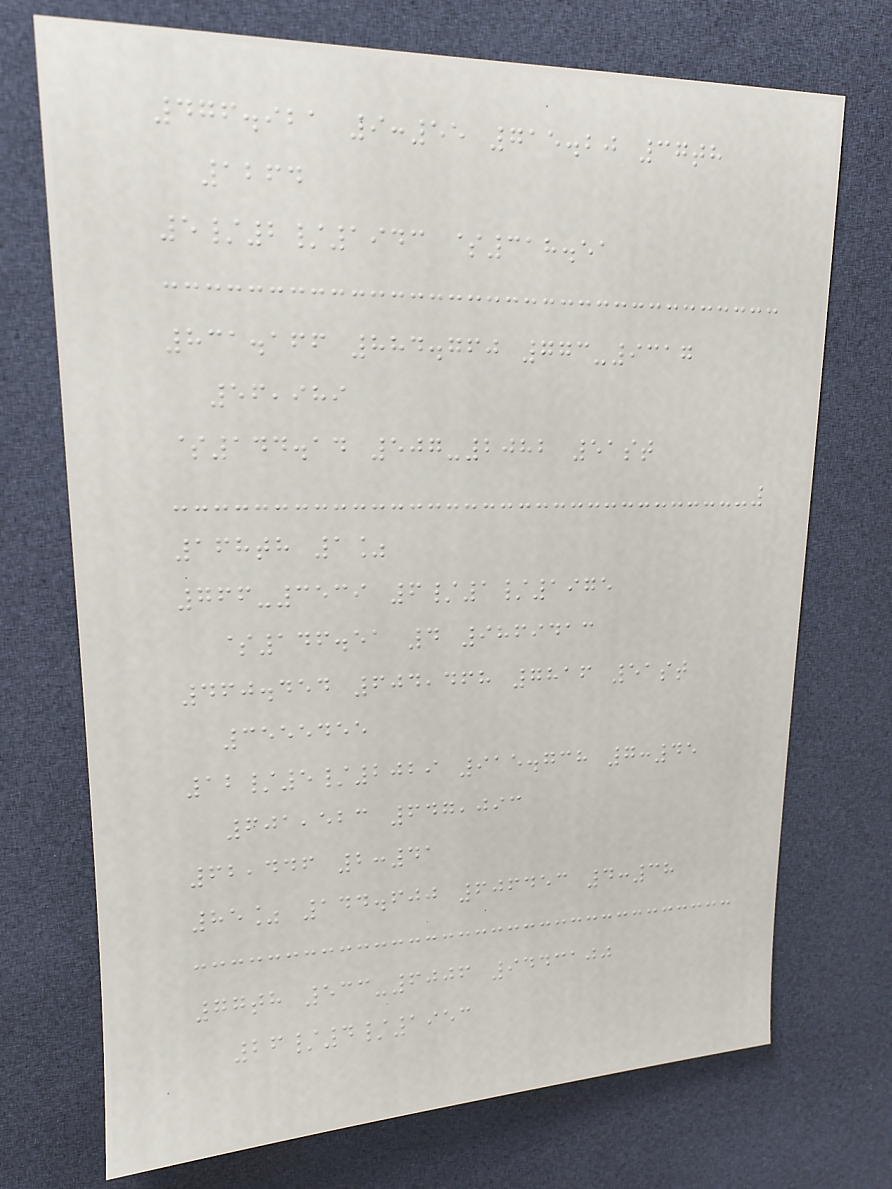476.921 9:55 715.20 37th
1264
5/2/1943 $318.51
831.166 884.760 773-9317
56,989
$144.14 507-2082 51st
168th 1%
766-3539 6/1/1975
$146.51 4 9869413
460.454 604,468 7816 51st
3555455
12/5/2029 915.738 7:45
601,523 647,093
62,446 2:41
85% 144.600 606453 4:38
77th 533-6006 9443100
26/4/1953
